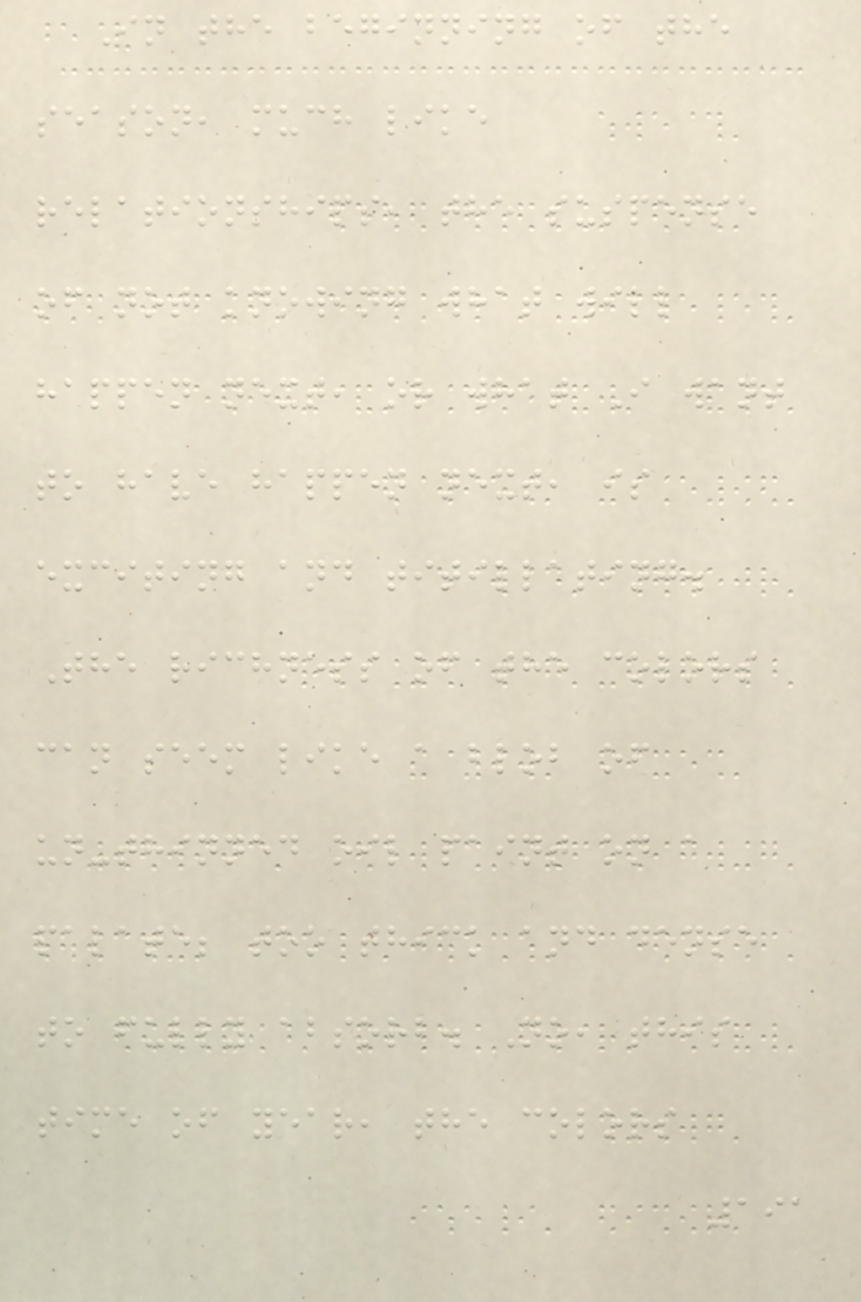In the beginning of the
season, much like
relationships, the suspense
of not knowing what will
happen next, or what I want
to have happen next, is
exciting and titillating.
The richness of the colors
can seem like a blob of
un-thinned oil paint on a
palate; too thick and dense
to fully absorb. No, this
time of year, the colors
191
